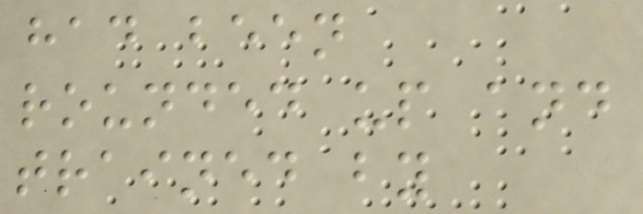had been
rounded up and
trained by
